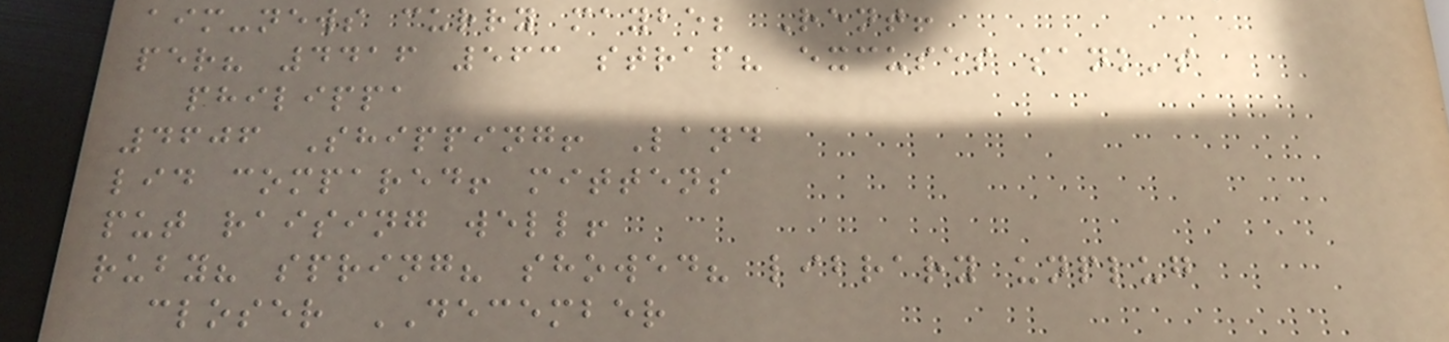aim-news curry maybe; Rent!
per? 4416 563 strap? excuses sank's
philippa
4606 Shipping! Land
lid compared! mittens
put raising well!
ruby? spring? showed? library unplug
closer DECEMBER
